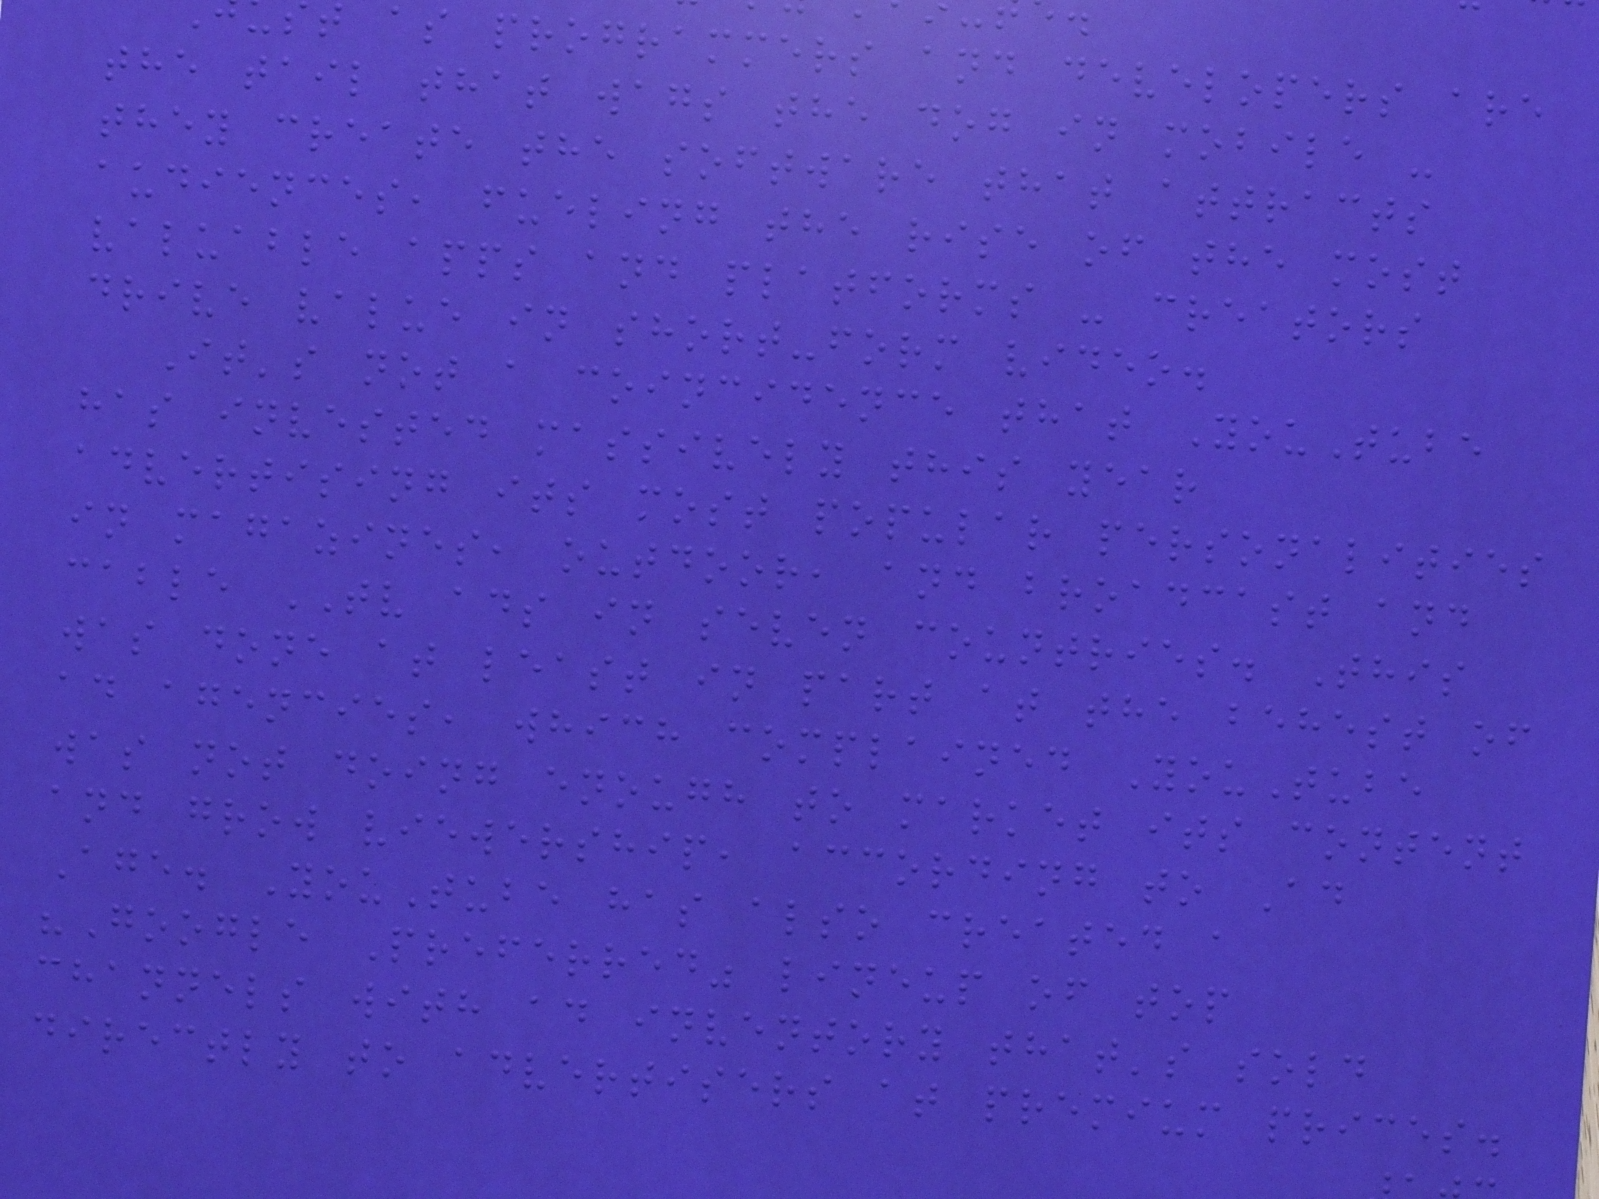t as programmers and developers are
the tail that wags the dog in mobile -
they create the software that attracts
audiences, fueling the rise of the most
valuable apps and platforms - creators
drive value in short-form video.
It's not a coincidence that YouTube
has invested massively this year
advertising its most popular personalities
in magazines, outdoor, and broadcast and
cable TV ads in seven countries. This
was done at least in part at the behest of
ad agencies, which complained YouTube
was not doing enough to market its content
and grow viewership, according to Ad
Age. YouTube has also created a
"Google Preferred" lineup of top
channels with ad inventory that's sold
directly to advertisers at premium prices.
